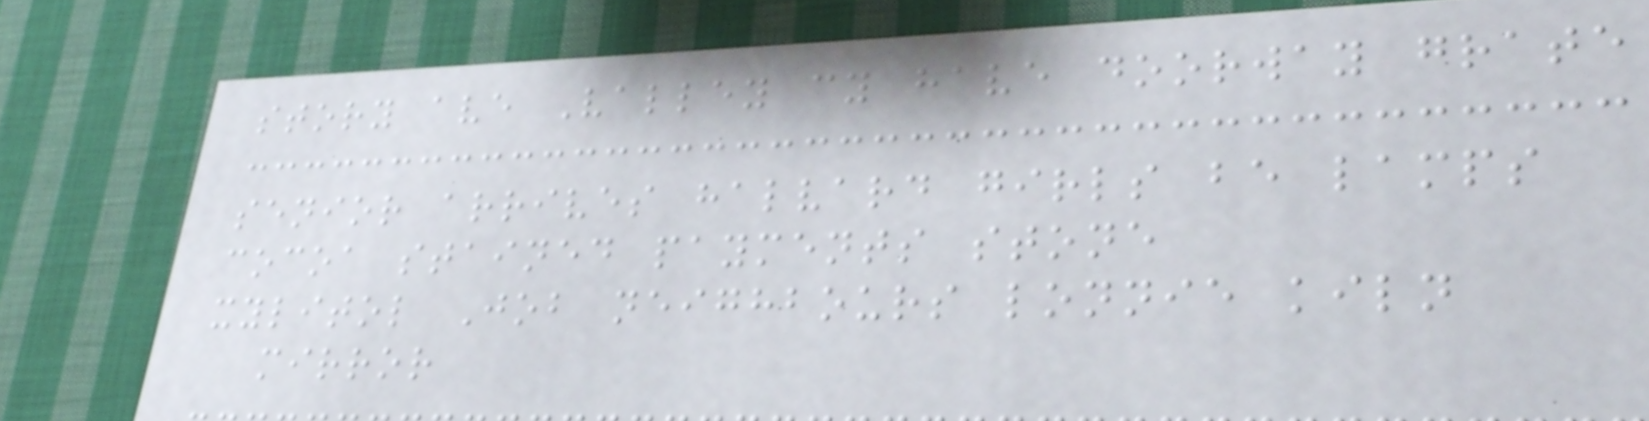story ave Valley cy have doorway grate
senior arrives halvard girls be lamps
cocoa stained payments stone
xylitol Job neighbours lonnie kiln
mirror
